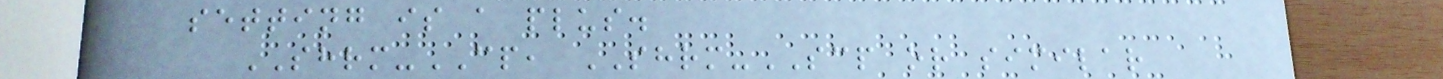setting is a plus.
SHRM-CP, SHRM-SCP or similar
